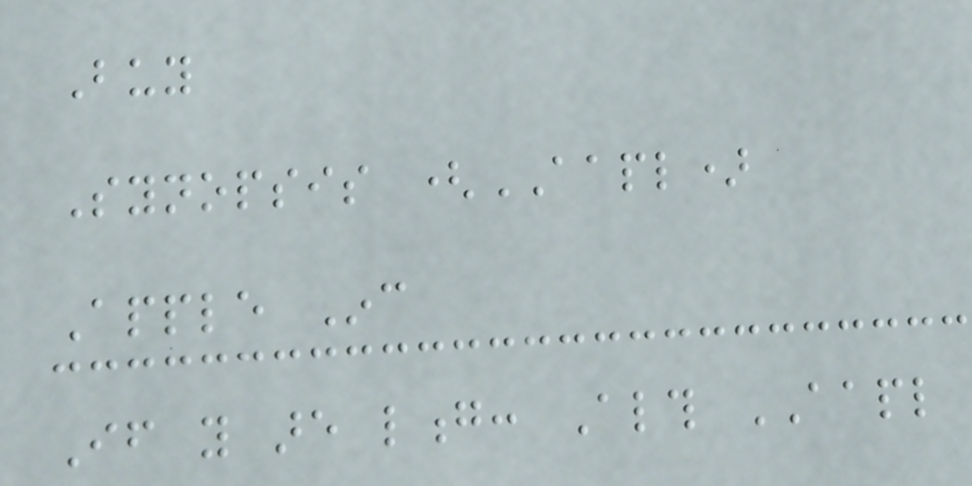Buy
Synopsis (AAPL)
Apple Inc
If you are long: Although AAPL
